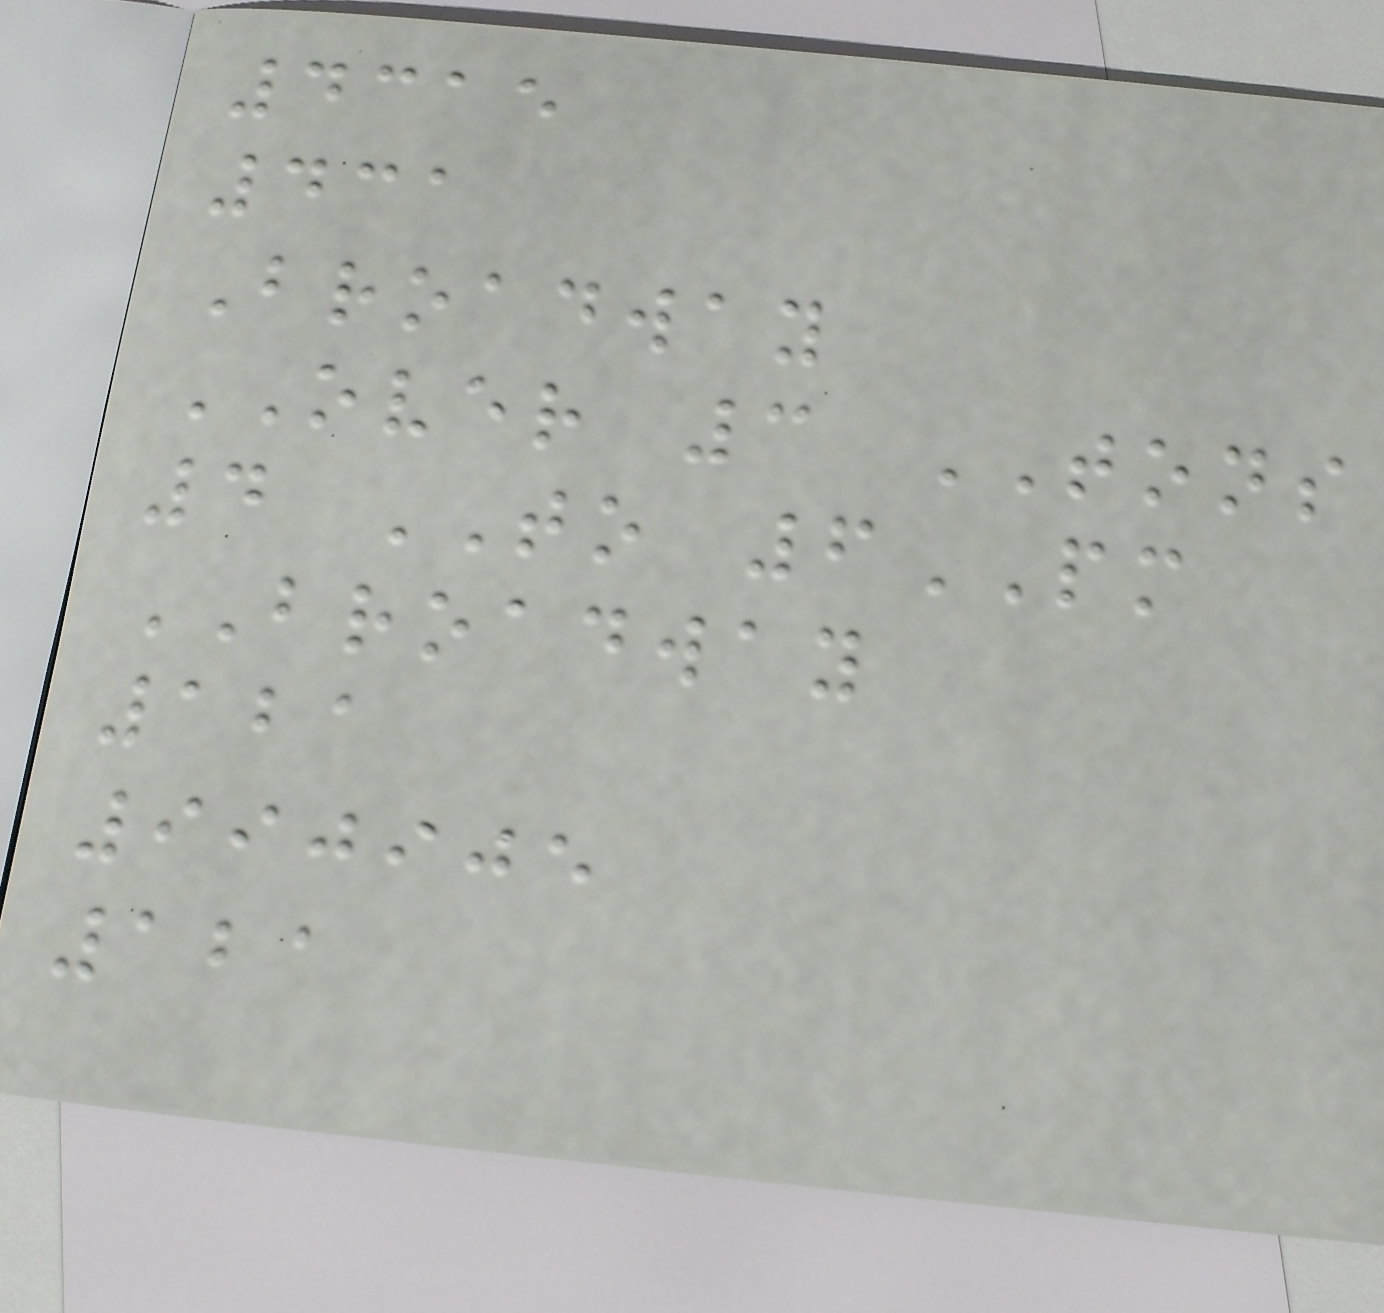4315
431
Broadway
OVER 3 TONS
4 TO 6PM
BROADWAY
121
990905
121
